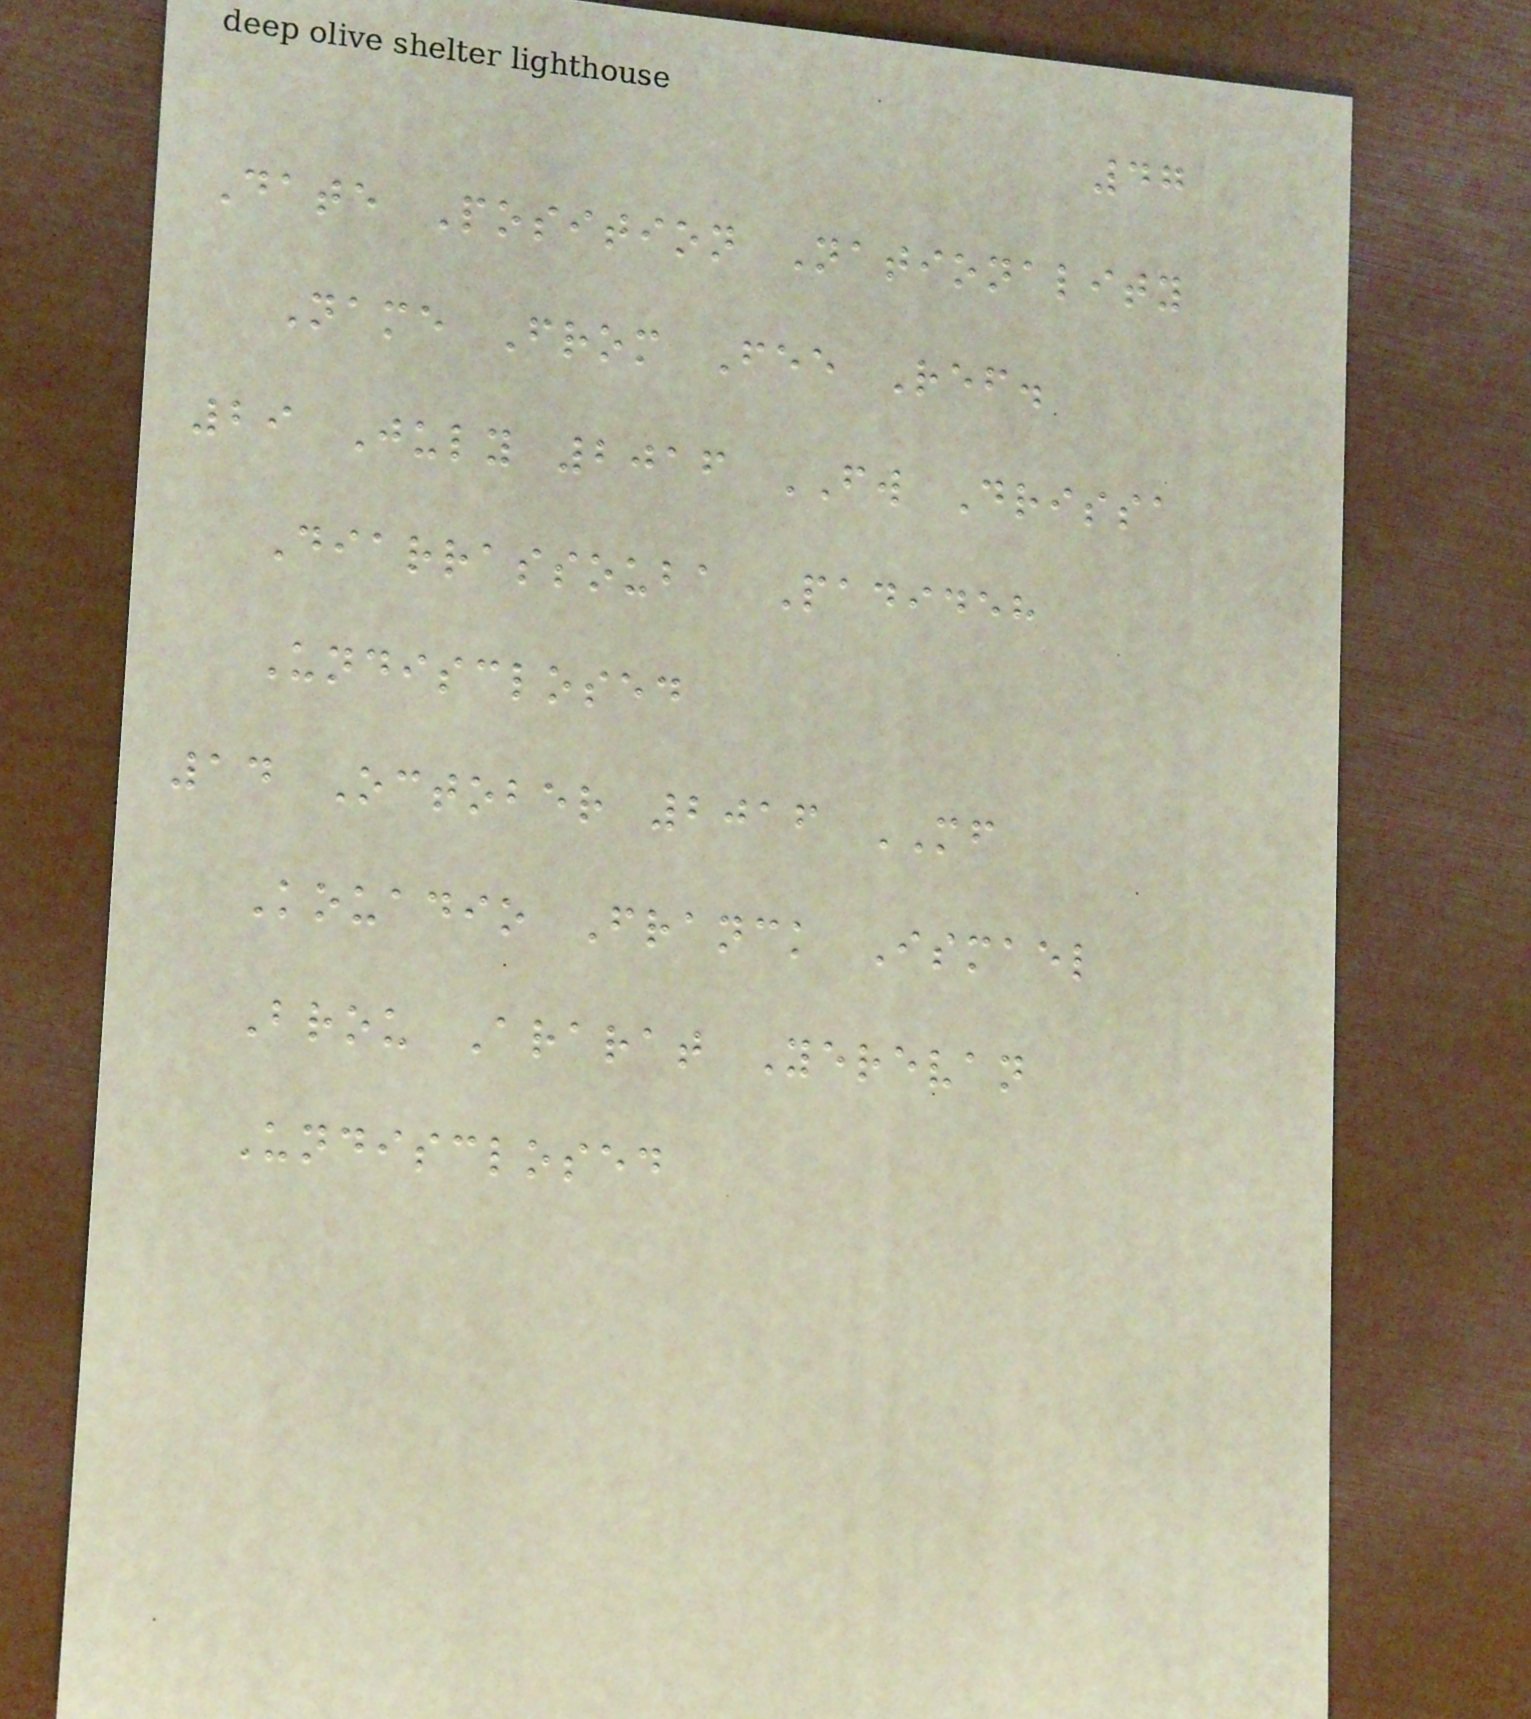47
Date Position Nationality
Name From Fee Ref.
29 July 2016 FW Drissa
Diarrassouba Padideh
Undisclosed
14 October 2016 MF
Kouadio Franck Ismael
Brou Ararat Yerevan
Undisclosed
